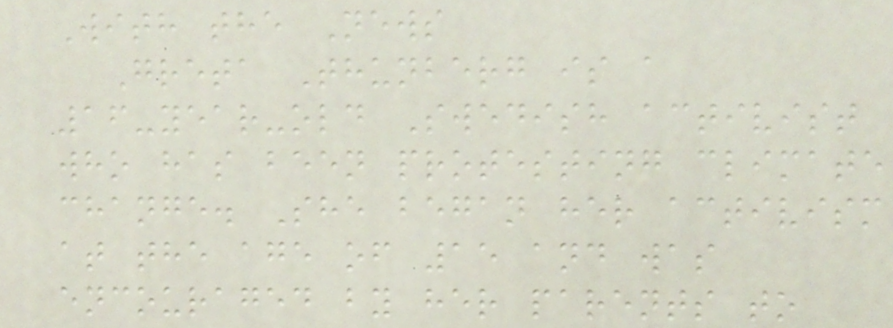With the News
Greta Thunberg is a
16-year-old Swedish activist
who has been protesting climate
change. She began her activism
at the age of 15 and was
encouraged by her parents to
